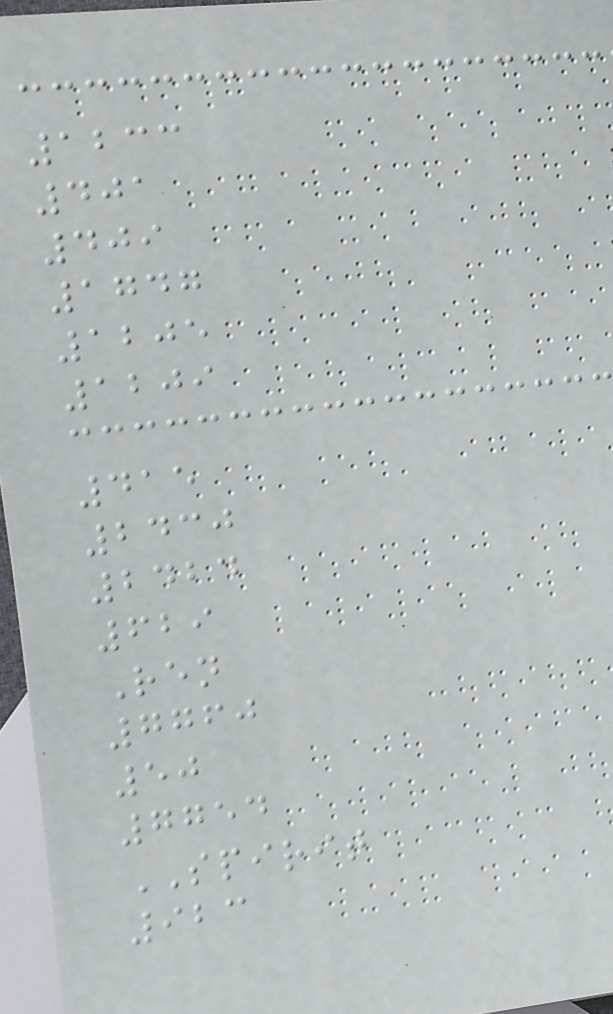1233
401
409
1747
1205
1209
415
2430
2424
629
Ren
7760
50
7754
SPIRIT
923
